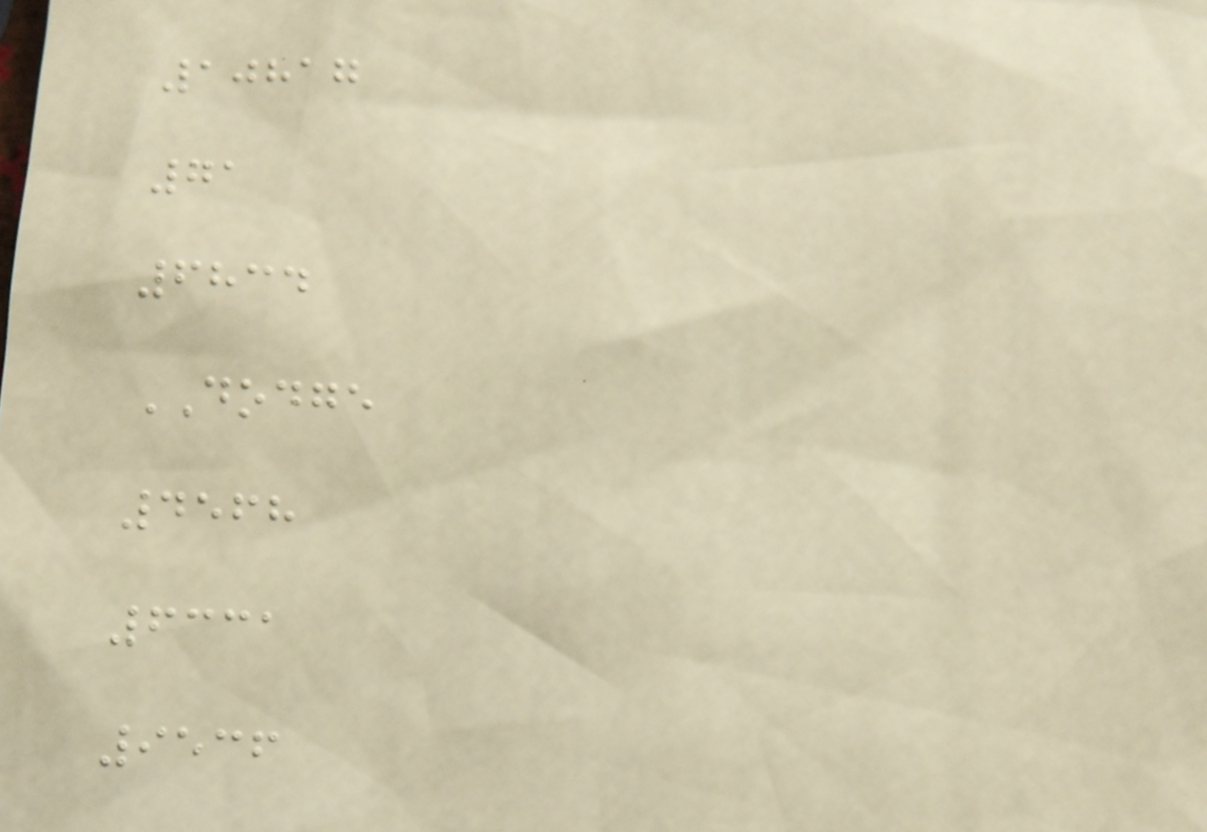10817
71
6834
DODGE
4568
6331
9536
